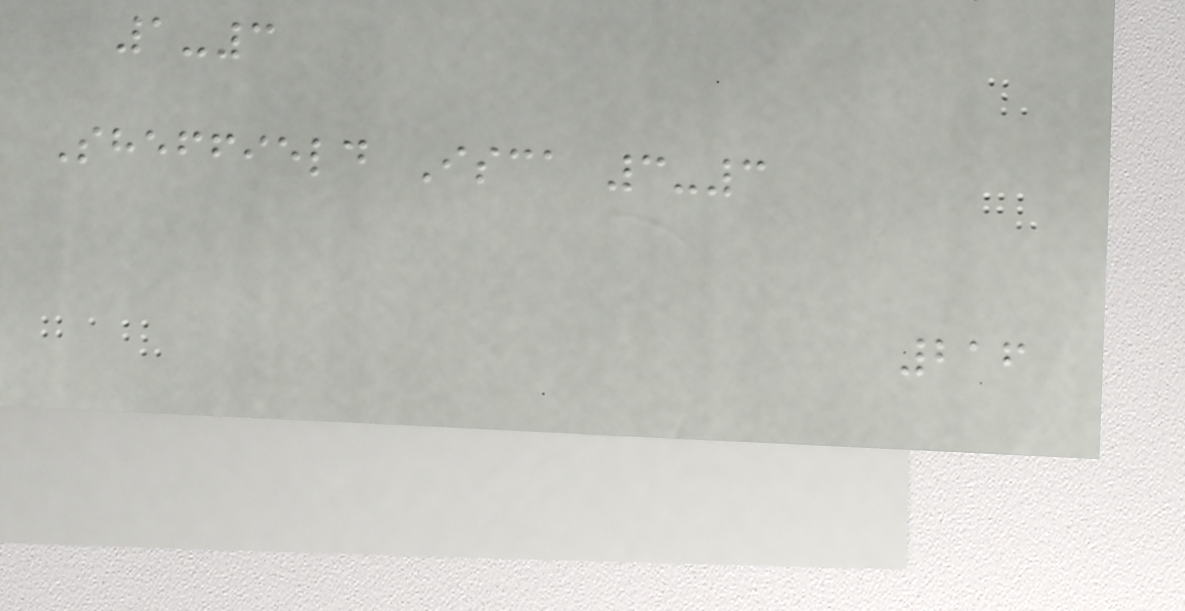1-3
Sheffield Isca 3-3
216
